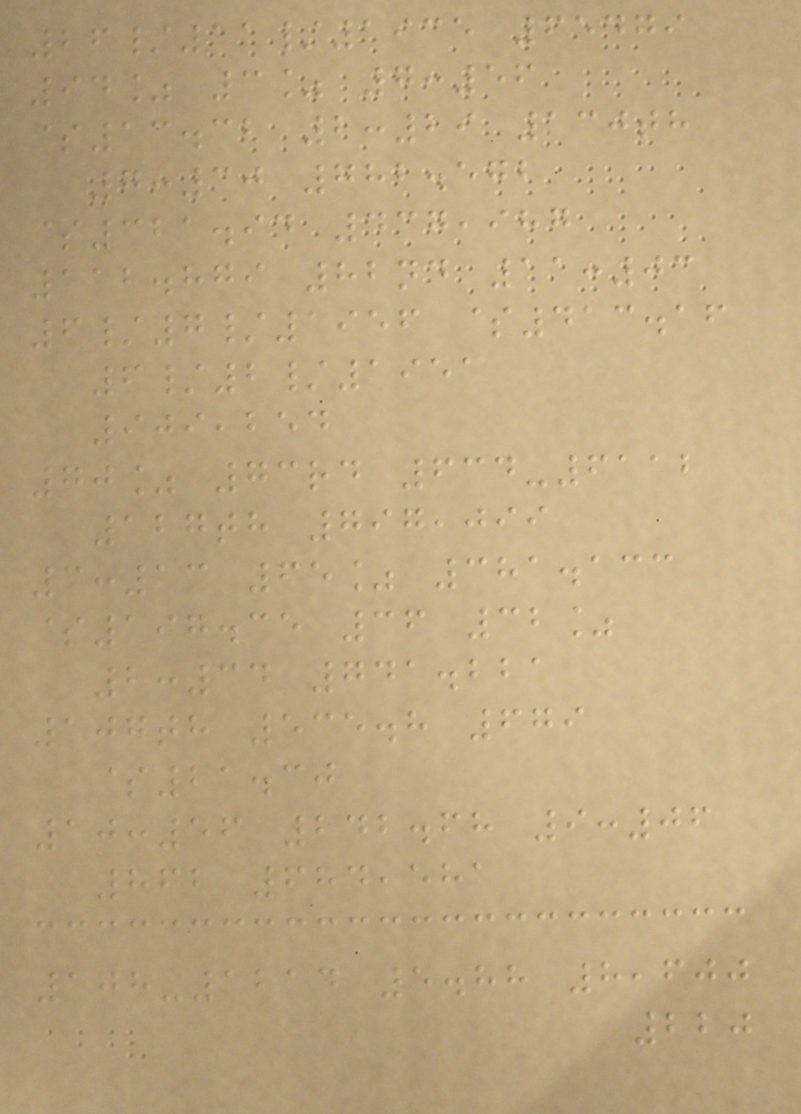26/11/1935 65479
94% 3% 7:56
$13.32 2:29 130th
7:30 782.572
$321.94 437,987
112.879 82nd 11:03
6/7/1956 $413.16
6/2/1951
909,254
70% 73rd 634-6112
127th 797,099
3:13 65% 381.133
$197.35 36 32%
2:34 741.221
107th 535.8 679
$21.30
10:56 242.68 9:06
862 684,581
108-1214 5.88 8,600
220
